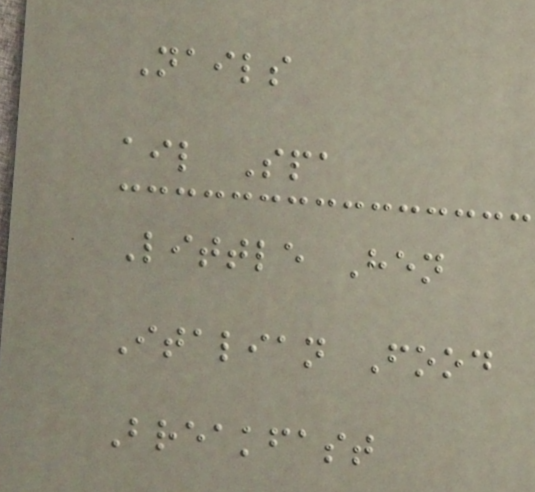Nails
ail Spa
Little Hen
Italian Food
Breakfast
